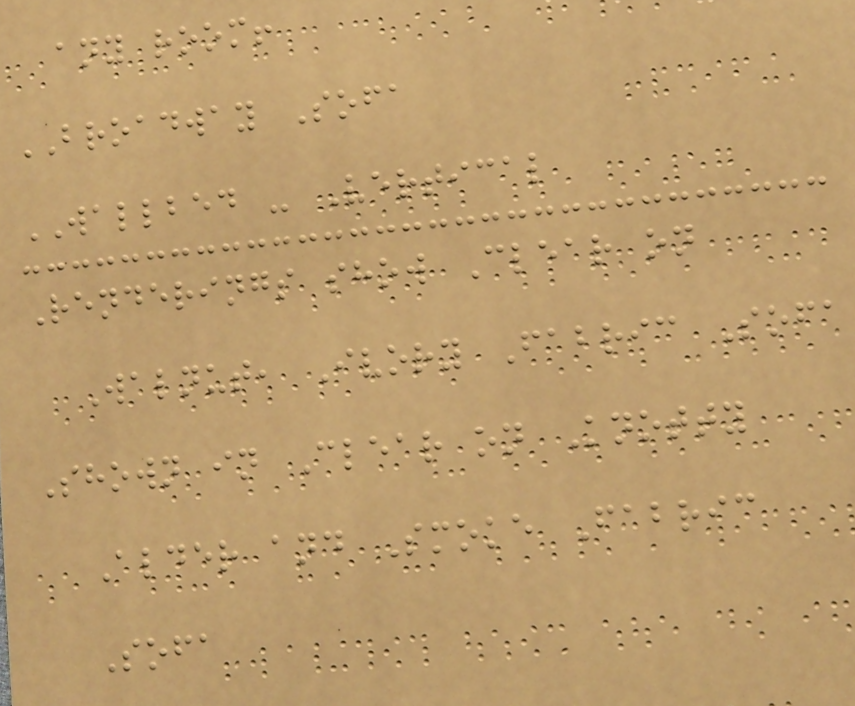any room!
BROADWAY Sofa
WALLBED - Vertical
Renderings show Clear on
Walnut, Ivory Fabric Sofa
Shown in Clear on Knotty
Alder and Smoke Fabric
Sofa
